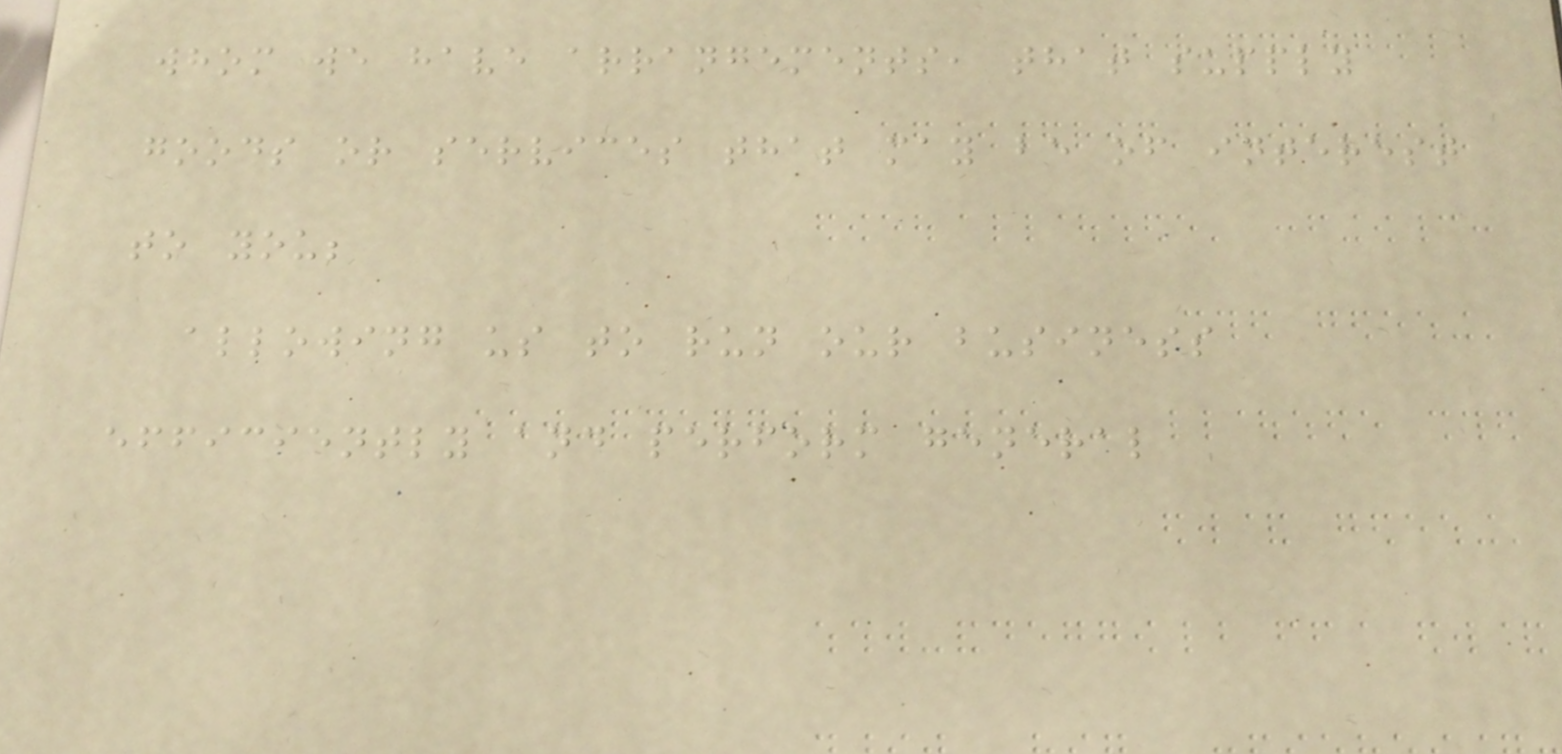whom we have arrangements, that supply
goods or services that may be of interest
to you;
allowing us to run our business
efficiently and perform general
